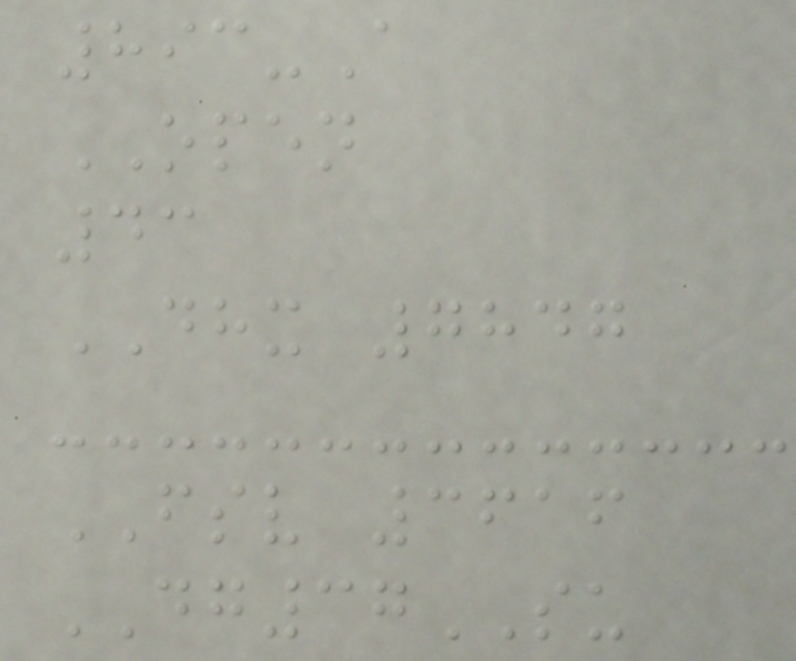893-A
OPEN
43
DHX 7847
FSV 3616
DG37SU
